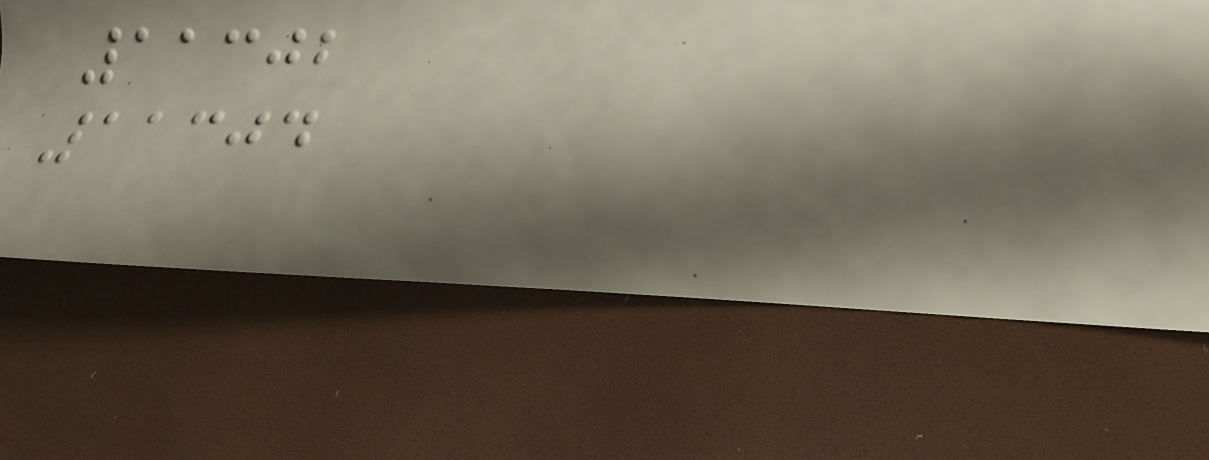11302
11304
